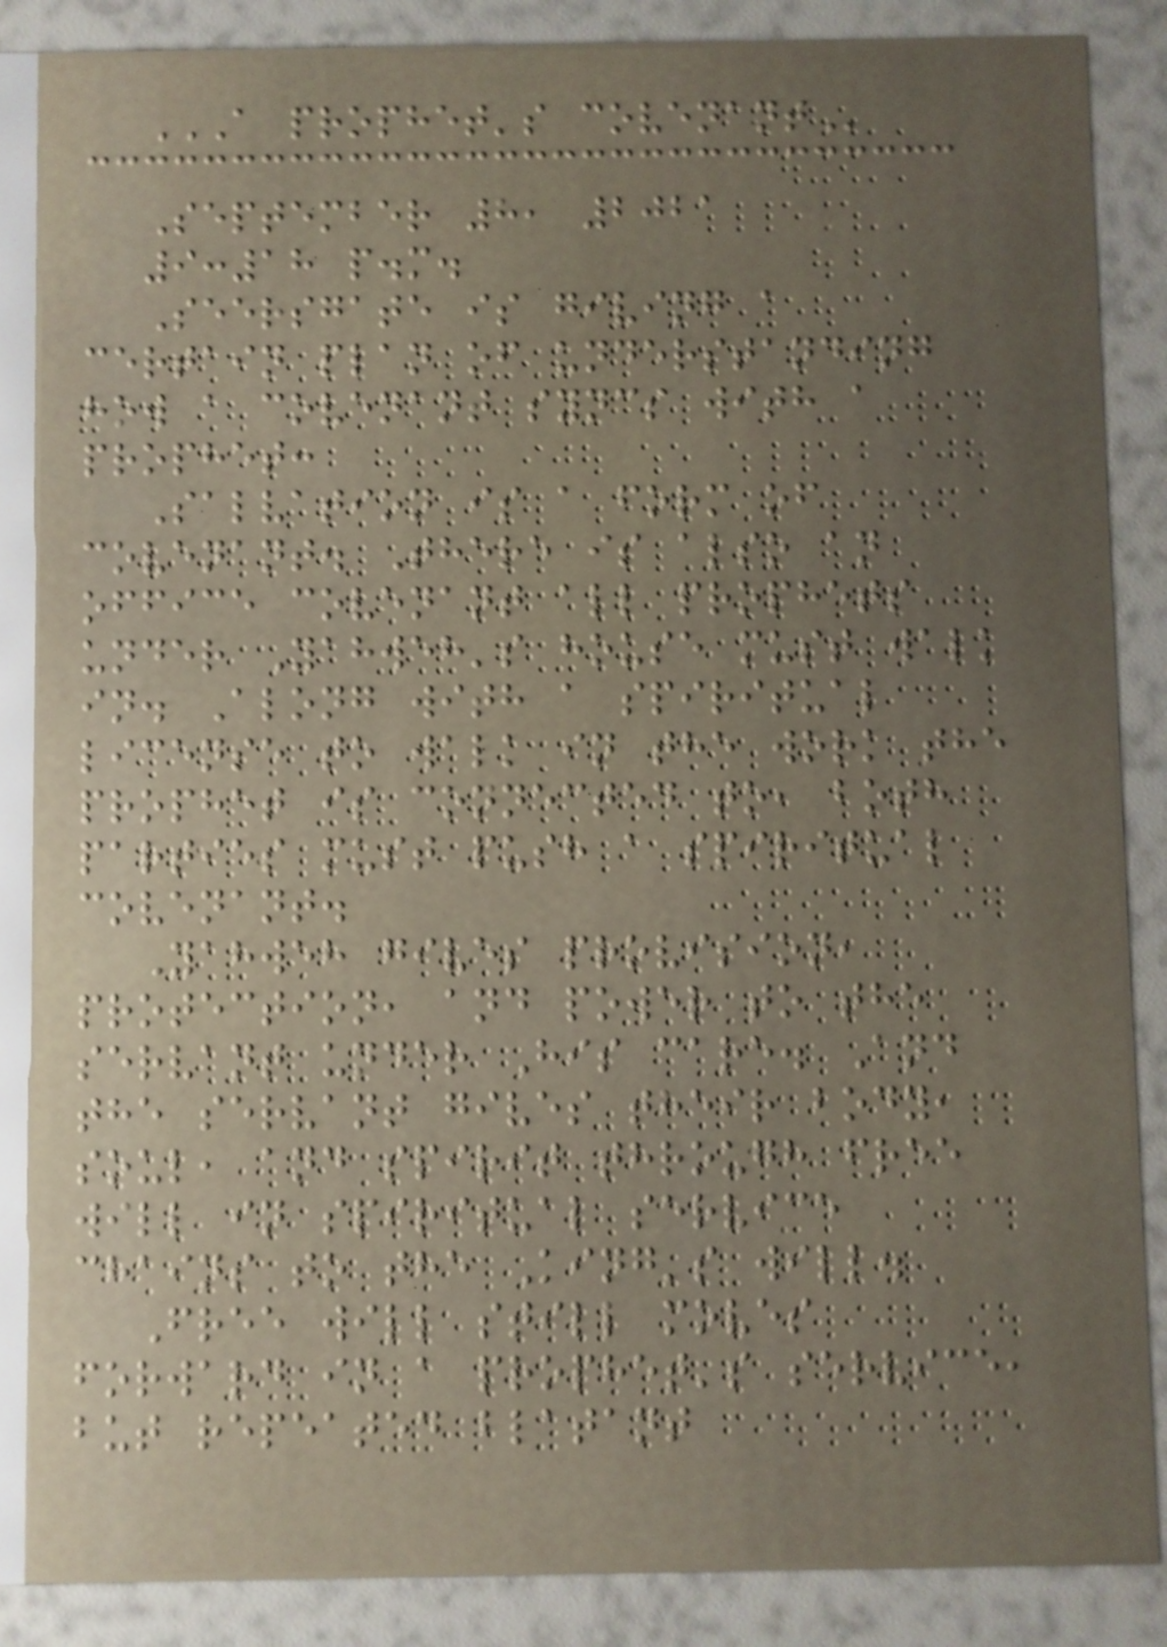A PROPHET'S COVENANT
September 8, 2021
9:18 p.m.
Seersgate is giving a
certain plan of understanding
how a covenant syncs with a
prophet:
Salvation is a form of
covenant. There is also an
office covenant all prophets
under Yahweh's house must walk
in. Along with a spiritual
license to walk in the work the
prophet is connected to, both
parties must push a spiritual
covenant.
Yahweh gives provision,
protection, and power to the
servant under His care. And
the servant gives their body,
soul, and spirit through free
will in spiritual service
chains to the King's will.
Free will still moves
forward in a prophet's service,
but repeated blatant
